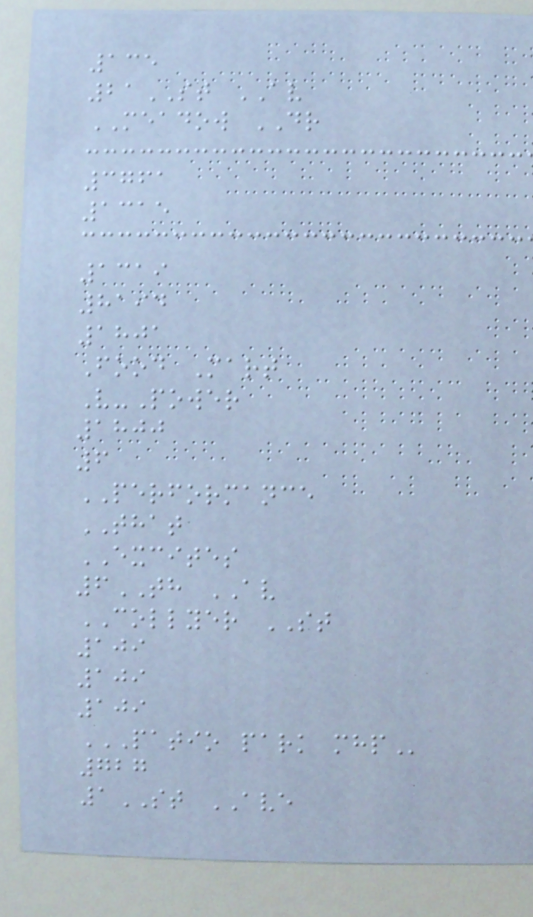135
21ST AV
MEADOW DR
3761
1315
1319
8194
1801
Food Mart
V-Power
1800
6
PERFORMANCE
THAT
EXCITES
6TH AV
COLLYER ST
109
109
109
PATIO PARK MHP
727
1ST AVE
